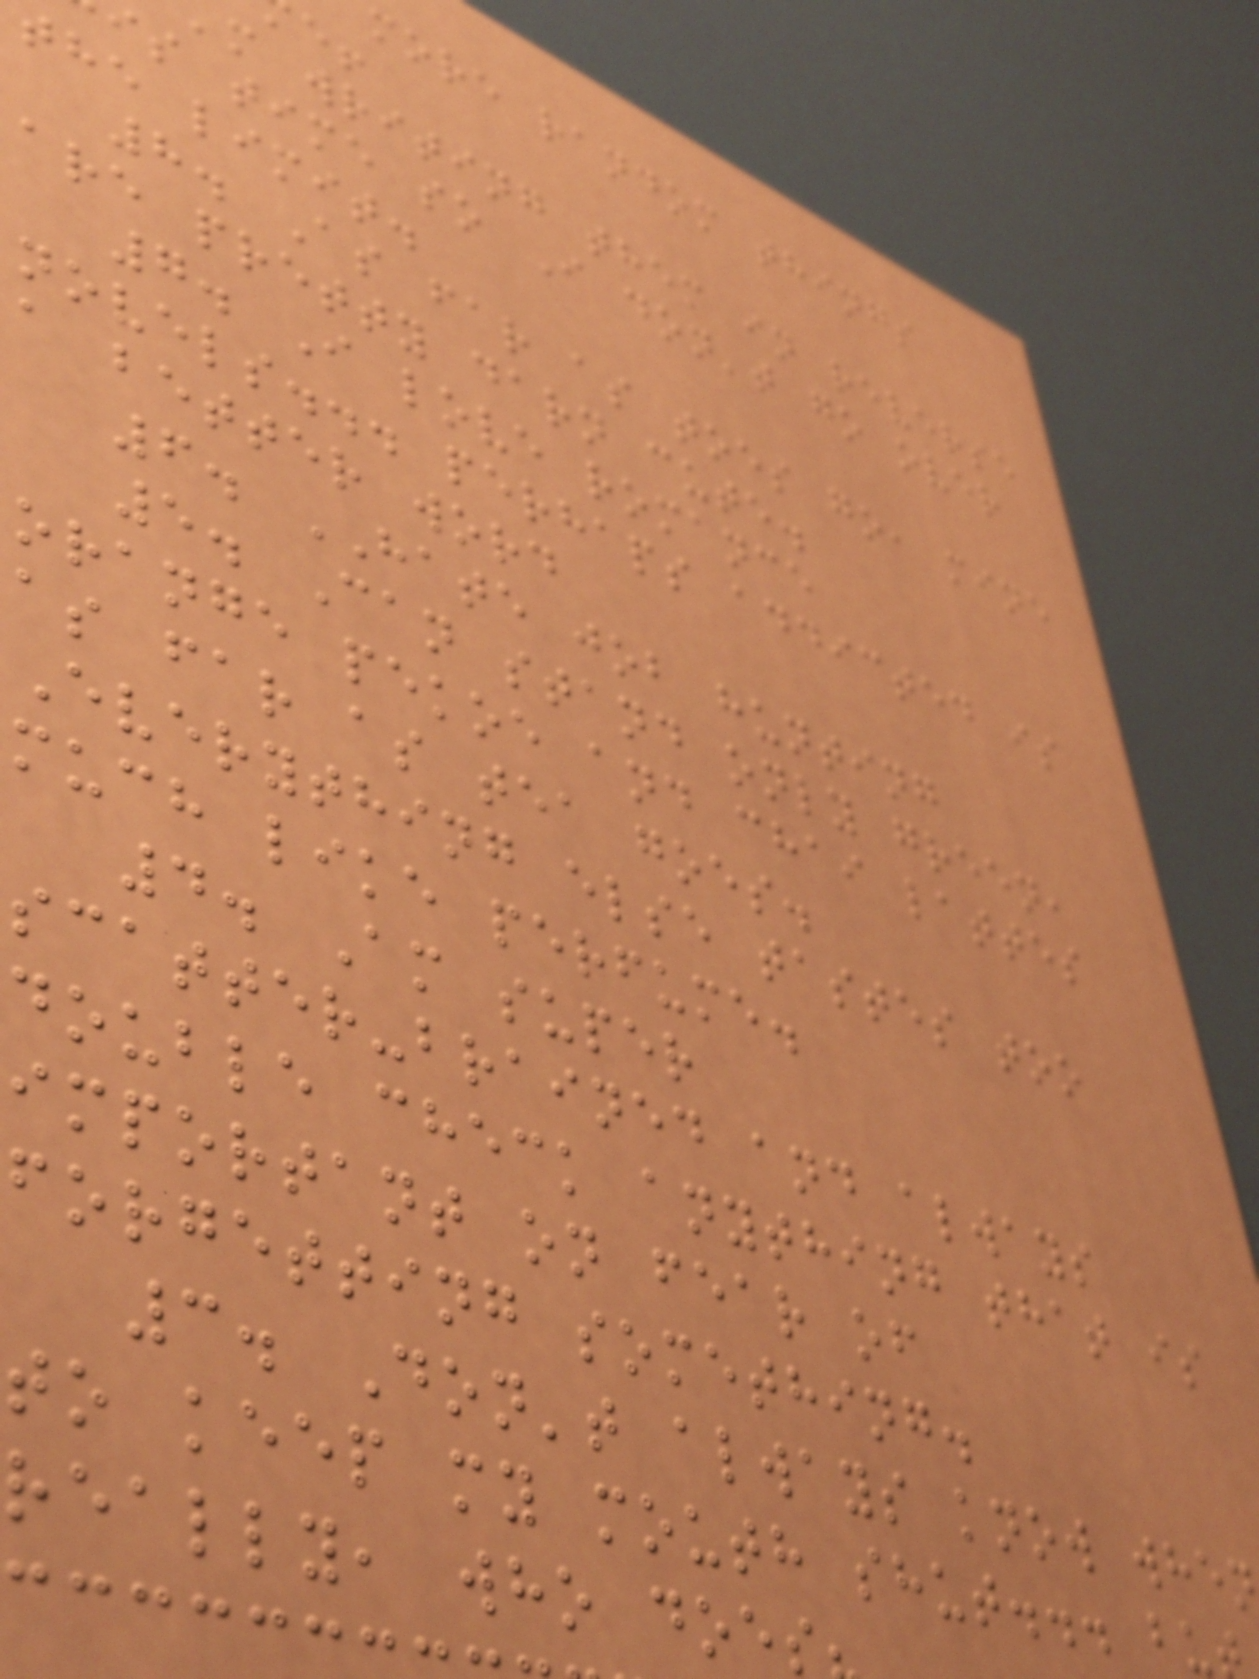more random things
m writing them in reverse
is time so I don't go over
the limit.
8. As far as toes go, mine
are pretty darn cute.
7. I love romance
novels... perhaps addicted is
a better word
6. HATE job hunting
5. Can stand only green,
orange pekoe and chai lattes
as far as tea goes.
Everything else tastes too
much like perfume.
4. Am super
scatter-brained and always
double check anything that is
important on fear of
forgetting something.
3. Don't always know when
to keep my mouth shut... bu
really, who does
